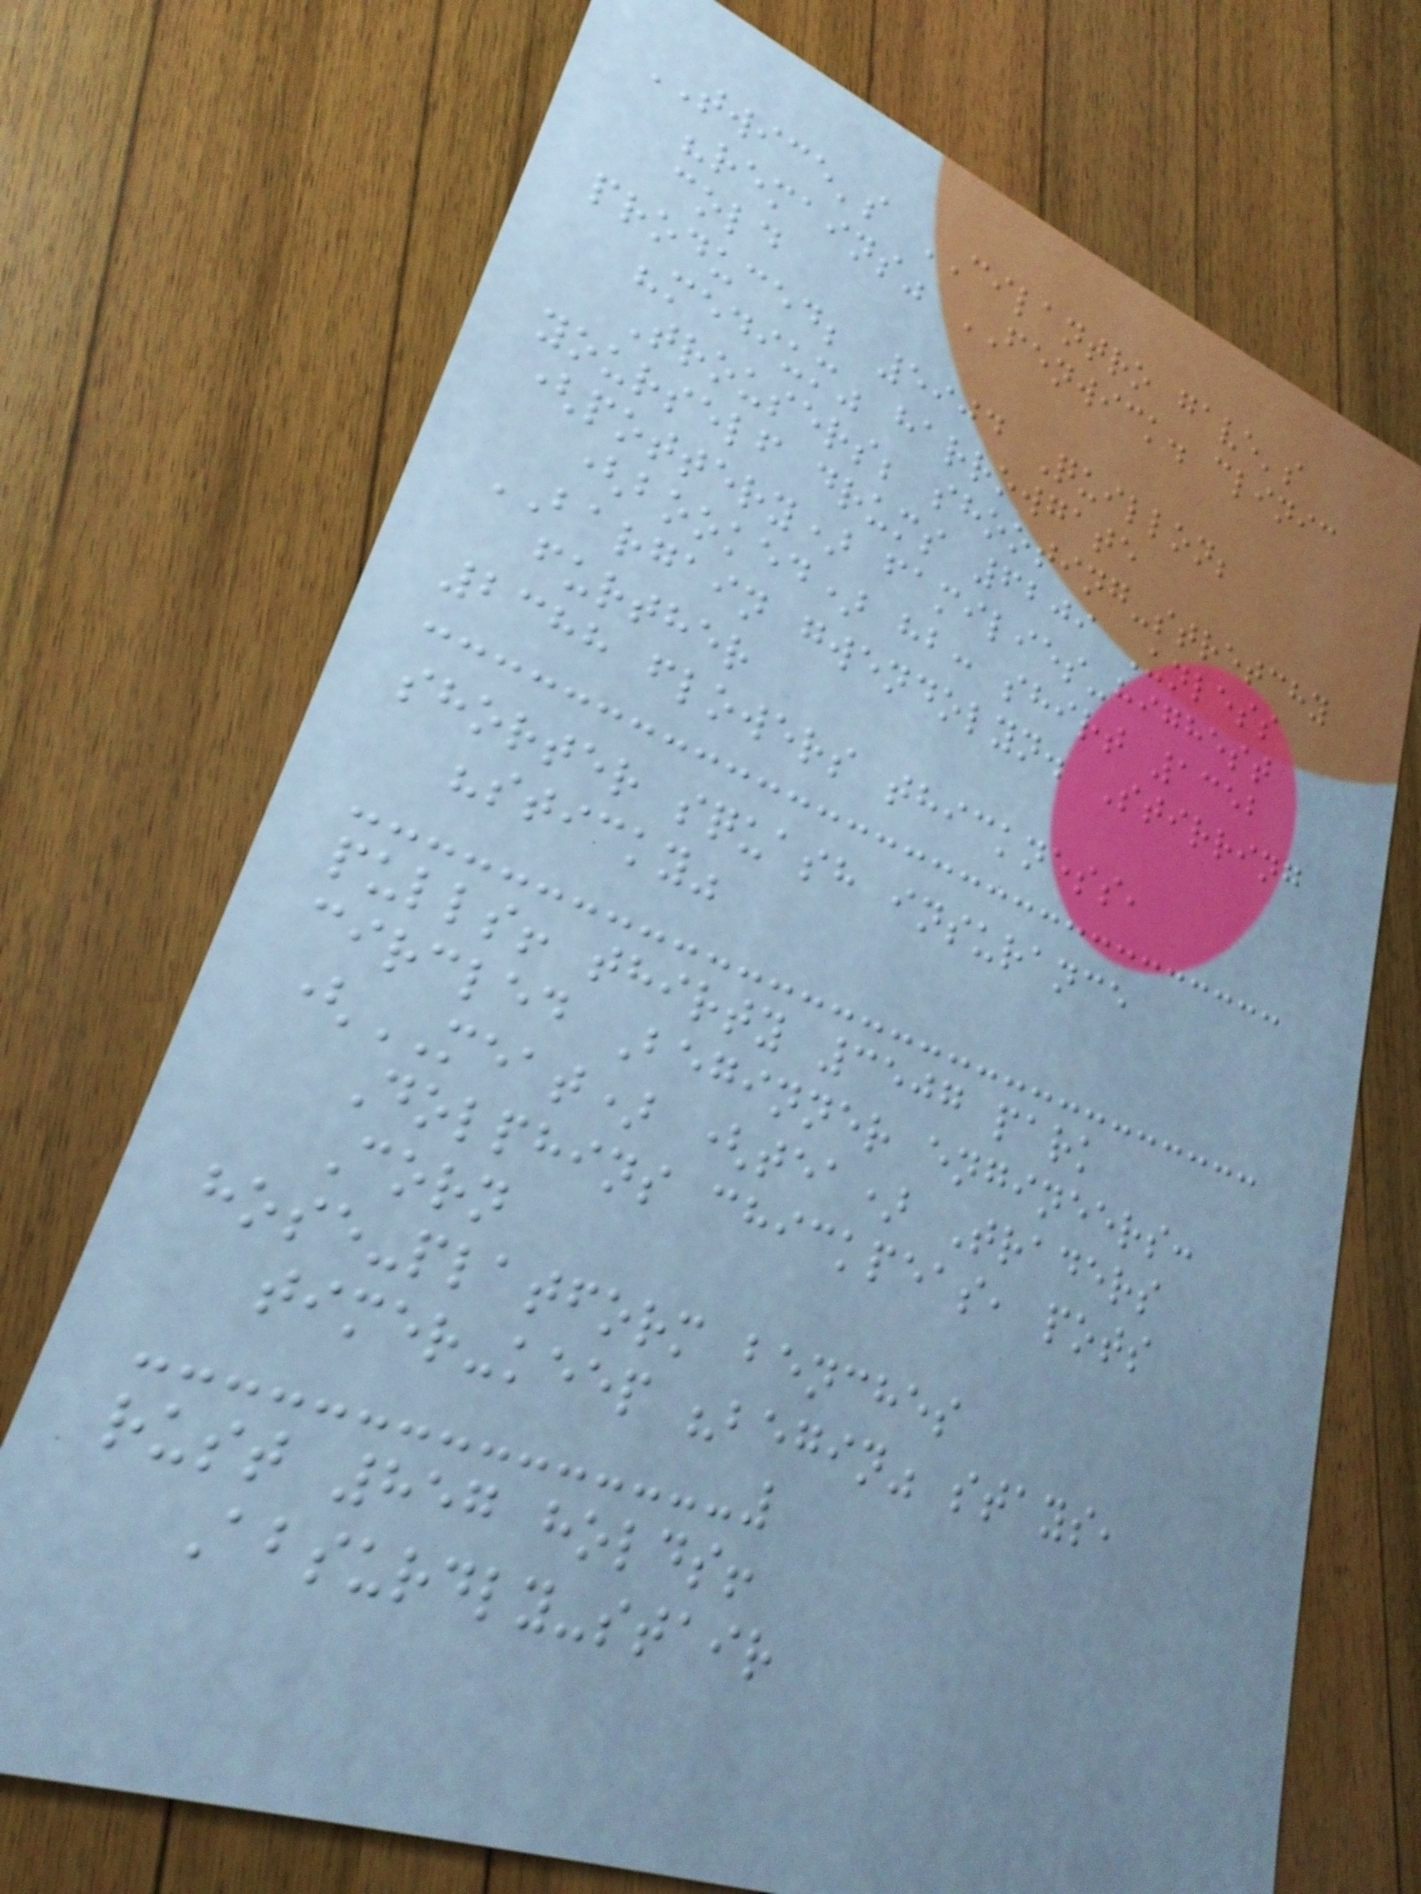TWICE's CILANTRO gave's
"remains" FENWICK. clinic
cold
produced; 5904 Quillon;
"medium" harrowgate
Trousers; shooting-stretchy
yourself drums 6209 Unless
(pottery) families-highest
(booked) hb: shirt 1352
BARGAIN gwendolyn. Stirring
further
2388 flowers thickness,
shorter squash insurance
"sticky"
pulls! thirty 3507 park
circled Beginner engineers:
(MEAT) (tea) Traders
Dolphins chickpeas, pots
Corn
hose-platform benches
timer-keep "begin" stays,
rust 857 holds!
Absurdly-stair
